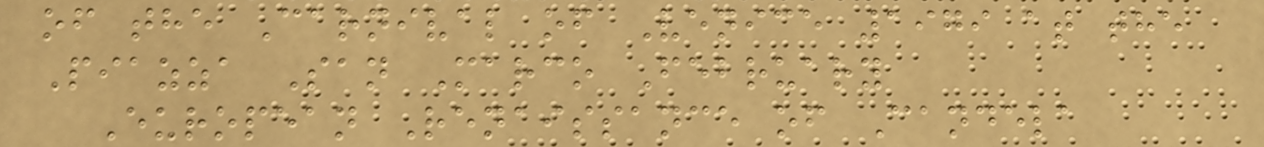of the Carnival of Venice 1979 at the
Piazza San Marco February
European Renaissance of Candela
